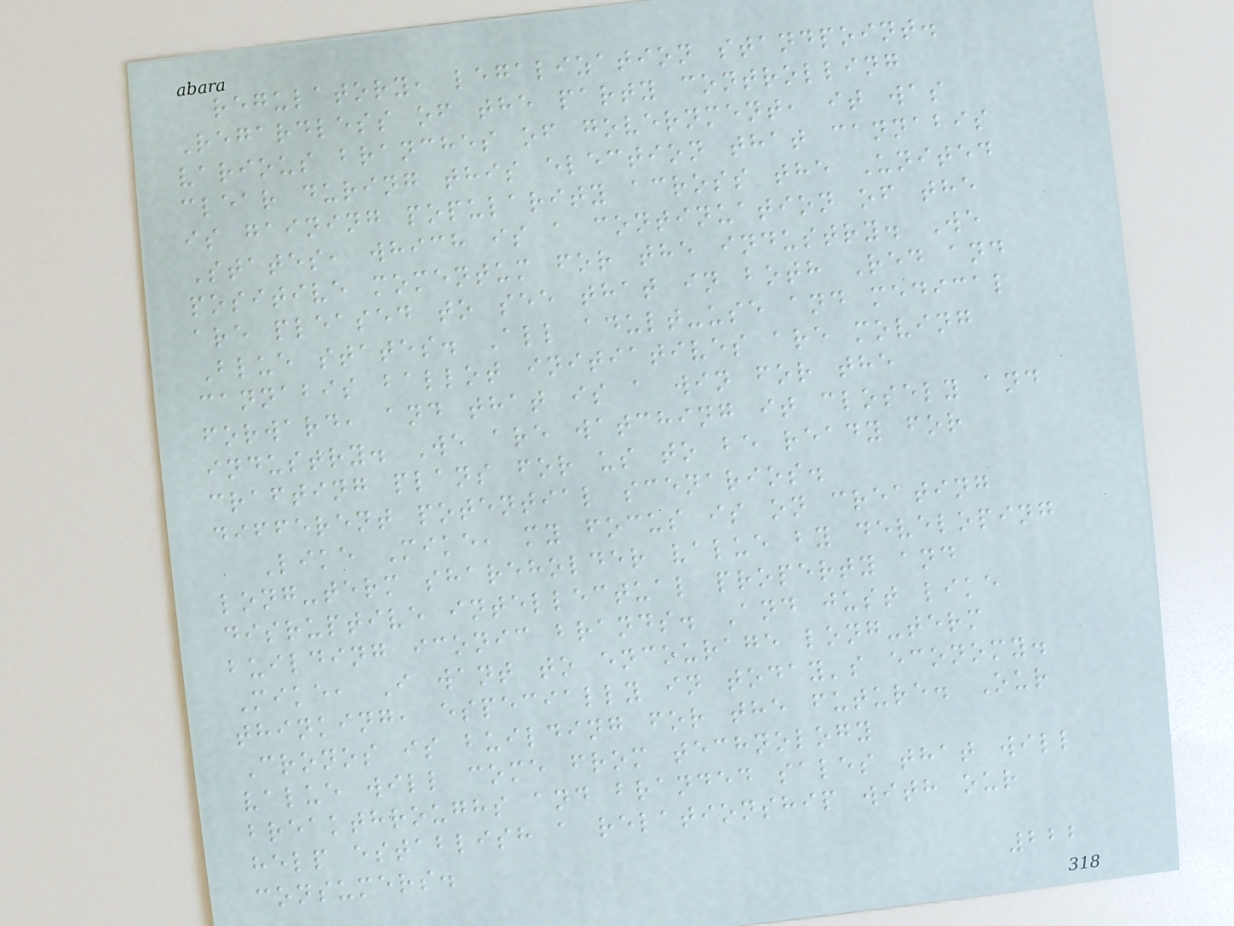regulatory, legalization standpoint.
Regardless of the party controlling
various branches of government, it was
clear during this election that cannabis
is gaining popularity across the United
States, which is a continuation of the
positive momentum for the industry. We
are pleased to see that in both Red and
Blue states. All adult-use and medical
cannabis ballot initiatives are moving
forward, and that is a win for the
industry. We are watching it closely and
crafting plans for us to be ready for
different potential scenarios.
Like Mike, my focus is on creating
long-term shareholder value by developing
disruptive intellectual property and
building iconic brands. And just like
Mike, I want to encourage long-term
thinking, especially in today's economy.
Cronos is building for the future. Our
value will come from technology
breakthroughs and branded sales that will
help establish a relationship with our
consumers.
222
